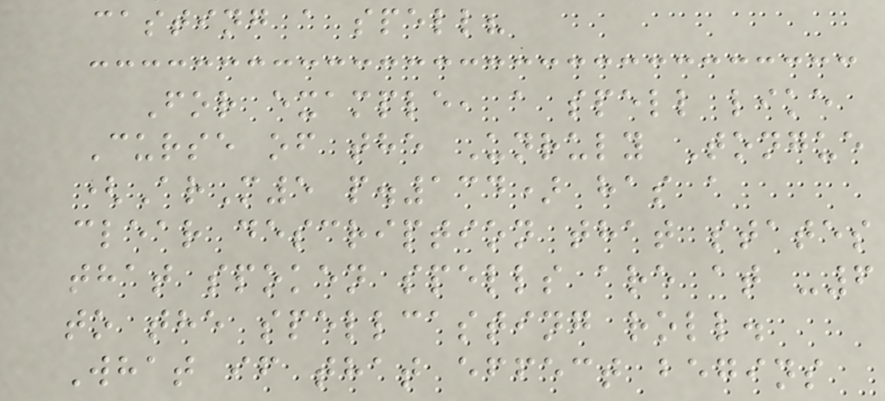casting a spell?
For example, a spell like
Curse of the Unruly Tongue
(ArM5 p.134) has a
clear description that states
that spoken spells are at -6
to the spellcasting roll.
What if that effect begins
